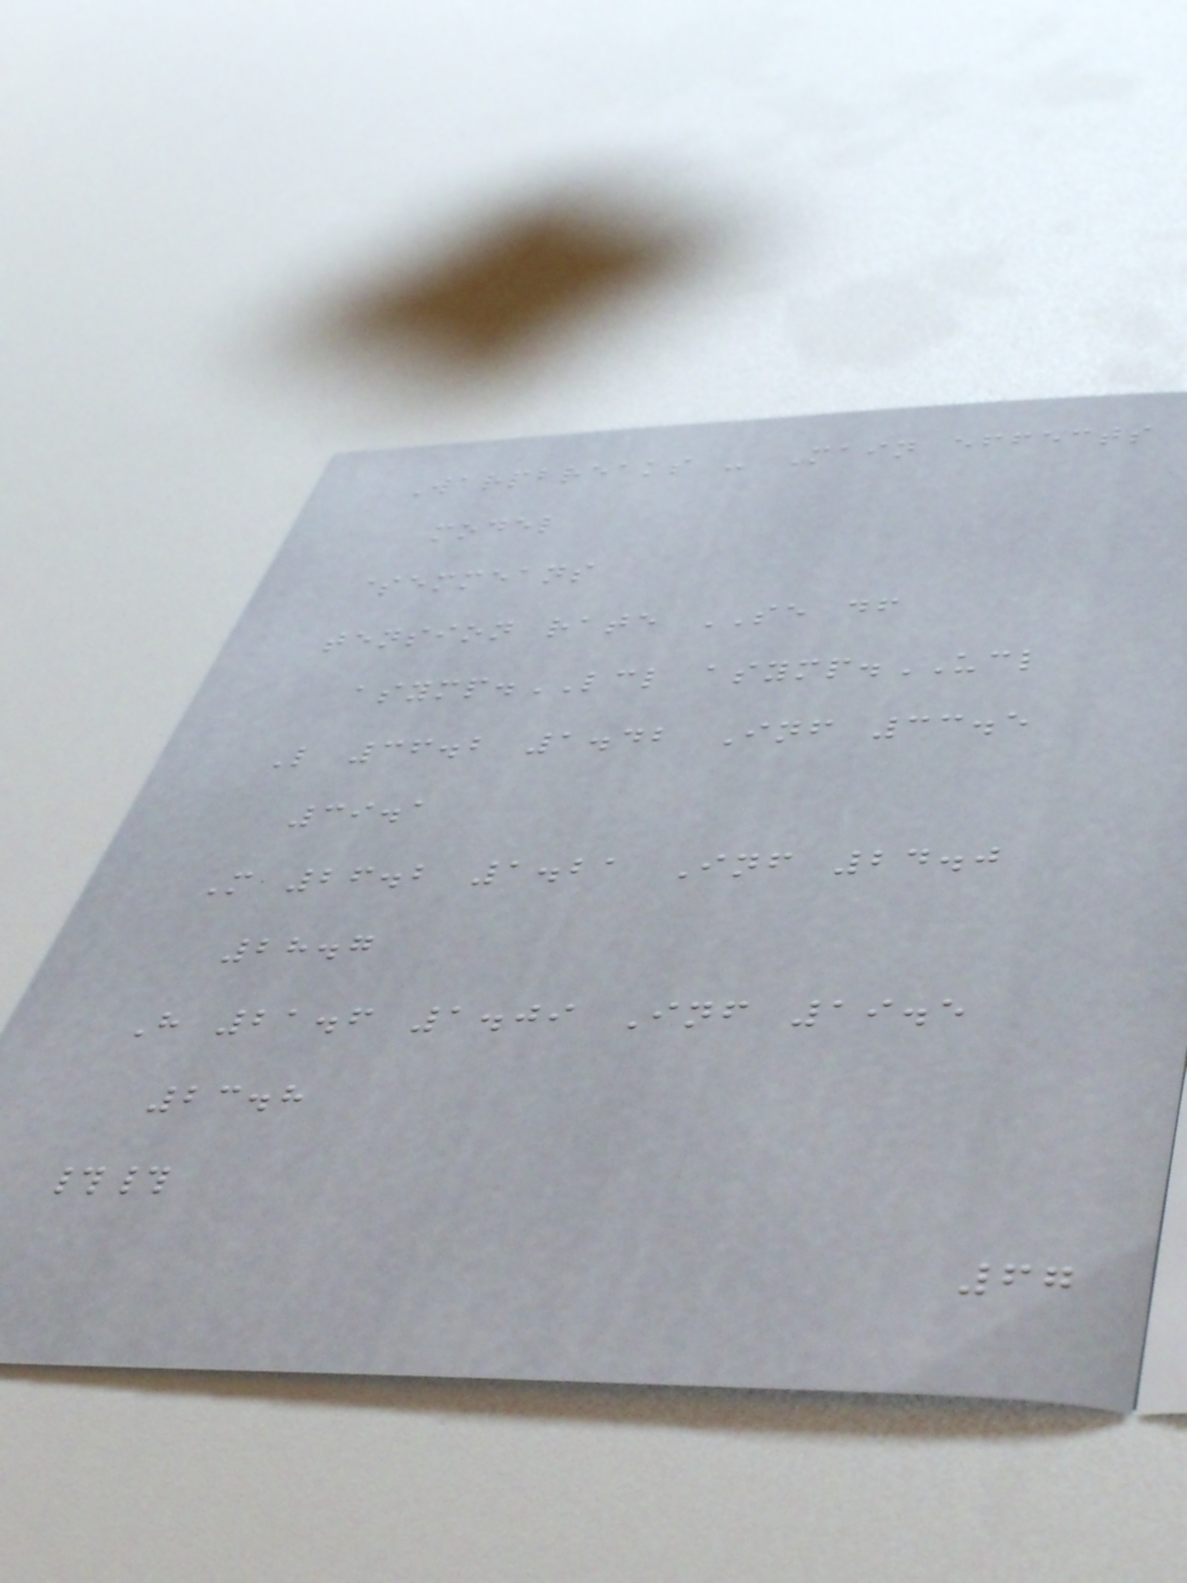Warpbreaks - Main effects
model
$emmeans
tension rate SE df
asymp.LCL asymp.UCL
L 36.2 1.42 Inf 33.5
39.1
M 26.2 1.21 Inf 24.0
28.7
H 21.6 1.09 Inf 19.5
23.8
##
67
